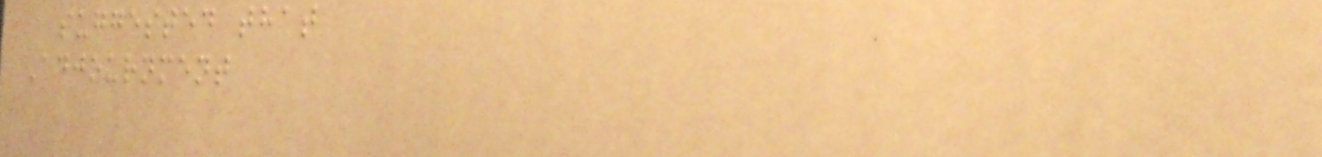suggested that
Adjournment
